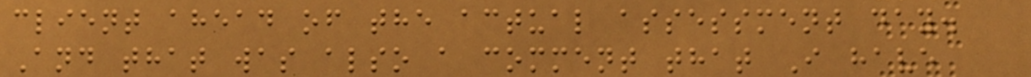client ahead of the actual assessment day.
And that was also a comment that I have
